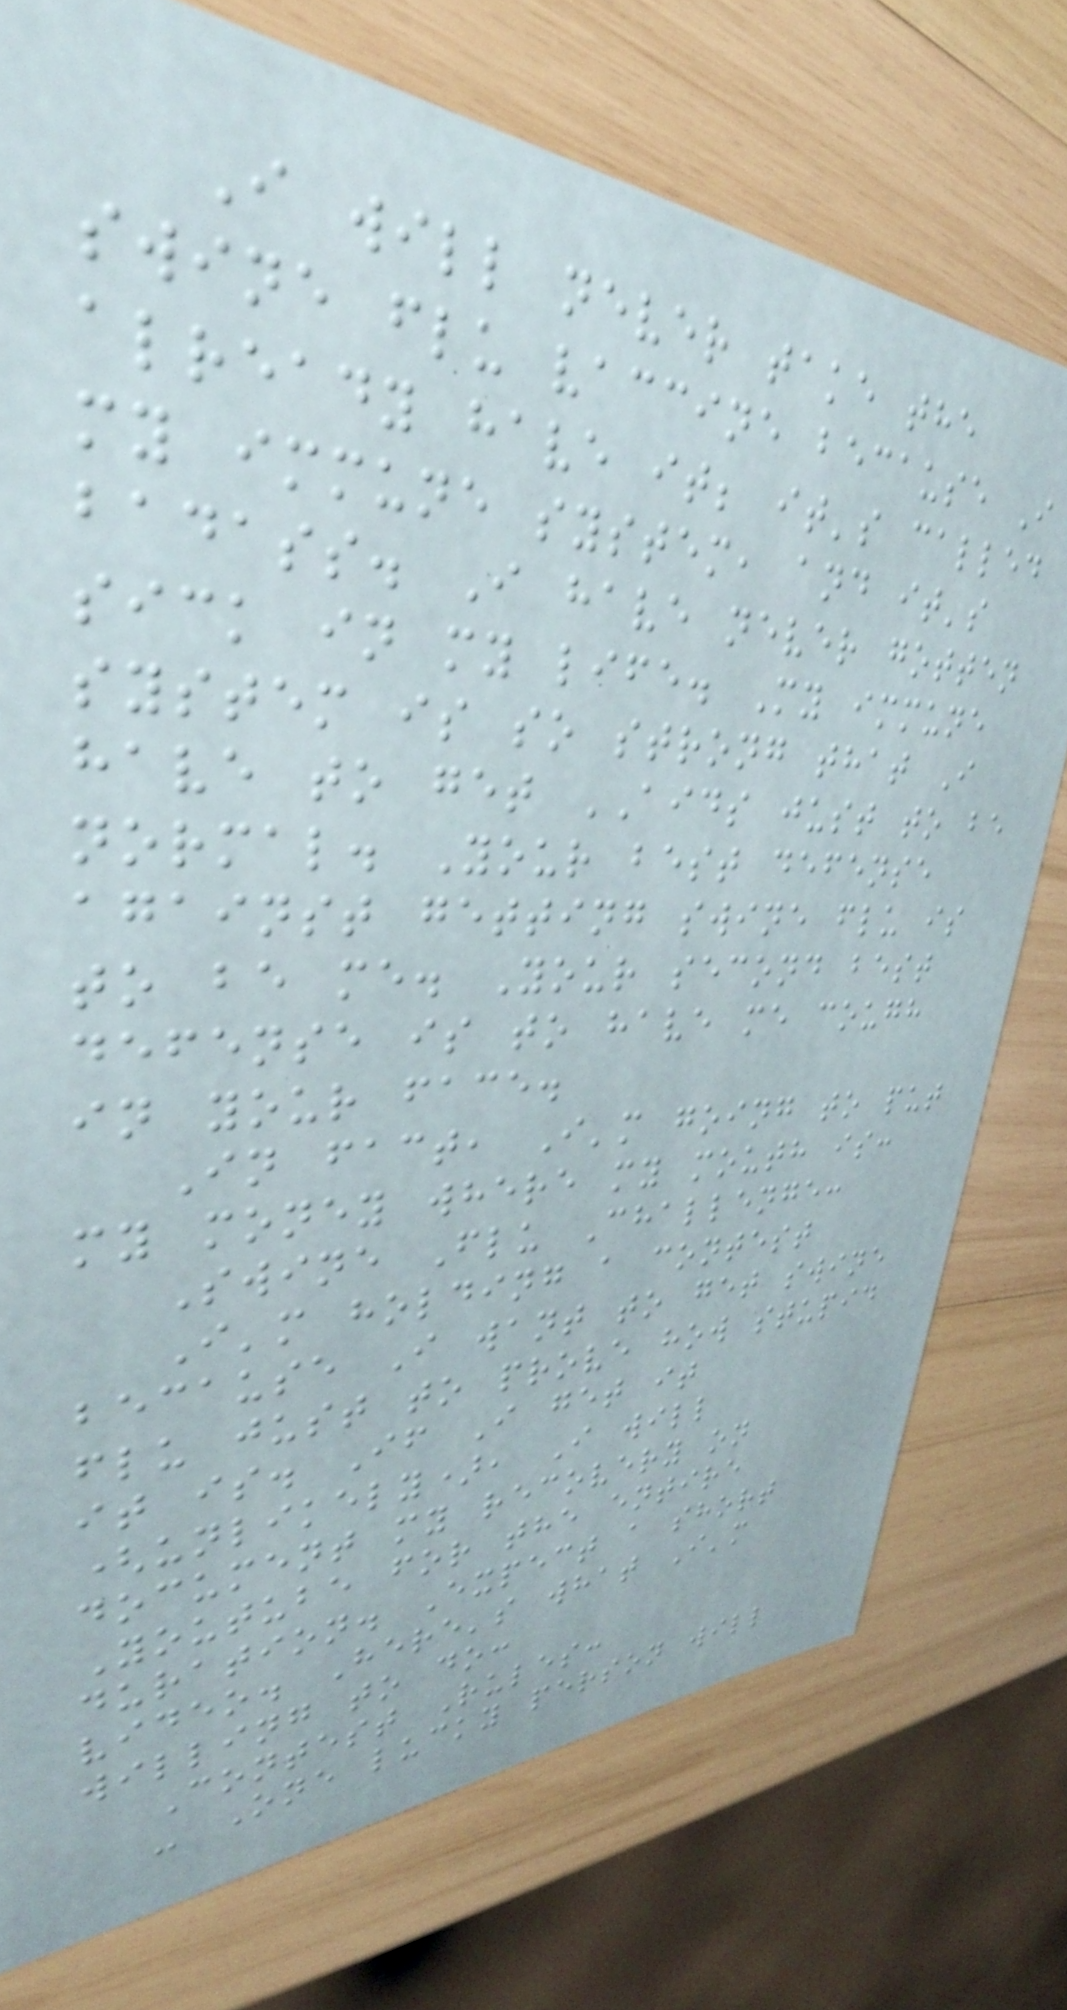I will never take the
swine flu vaccine because I
already have it; it's called
my immune system, and it's
badass. I have never gotten
sick in my life. My immune
system is so strong that I
have to get AIDS just to be
normal. Your best defense
against getting swine flu is
to be me. Your second best
defense is to have me cough
in your face.
In fact, I'm going to put
my money where my mouth is:
Swine Flu Challenge:
I'm holding a contest
because I want to get swine
flu just to prove how stupid
it is. If I get it
(unlikely), I will
document my recovery on
Youtube for the entire
duration. Expect a short
video. Here's what I'm
willing to do:
Contest Rules:
- One lucky person will
